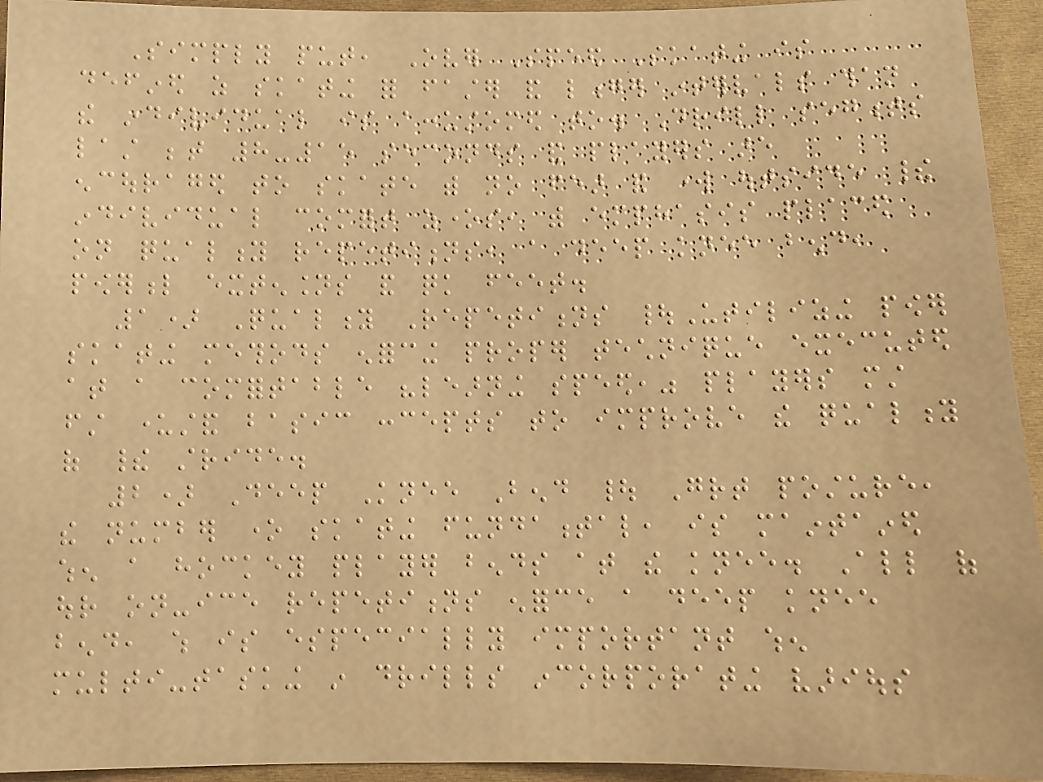Simply put, Over Speed Skating is
defined as skating for faster and longer intervals than
the individual is accustomed to. Drill segments
last between 8-15 seconds and players are
encouraged to skate with no fear and work outside their
individual comfort zones, with emphasis placed
on quality repetitions, a deep knee bend,
powerful extensions and quick feet.
1) Quality Repetitions |Utilizing power
skating methods enforcing proper technique executed
at a comfortable "learning speed," players must
first understand basic concepts to improve the quality
of their stride.
2) Deep Knee Bend | Great posture,
the number one skating fundamental, is maintained
when a hockey player bends at the knee. All of
our on-ice repetitions enforce a deep knee
bend, which is especially important when
multi-tasking in drills incorporating various
